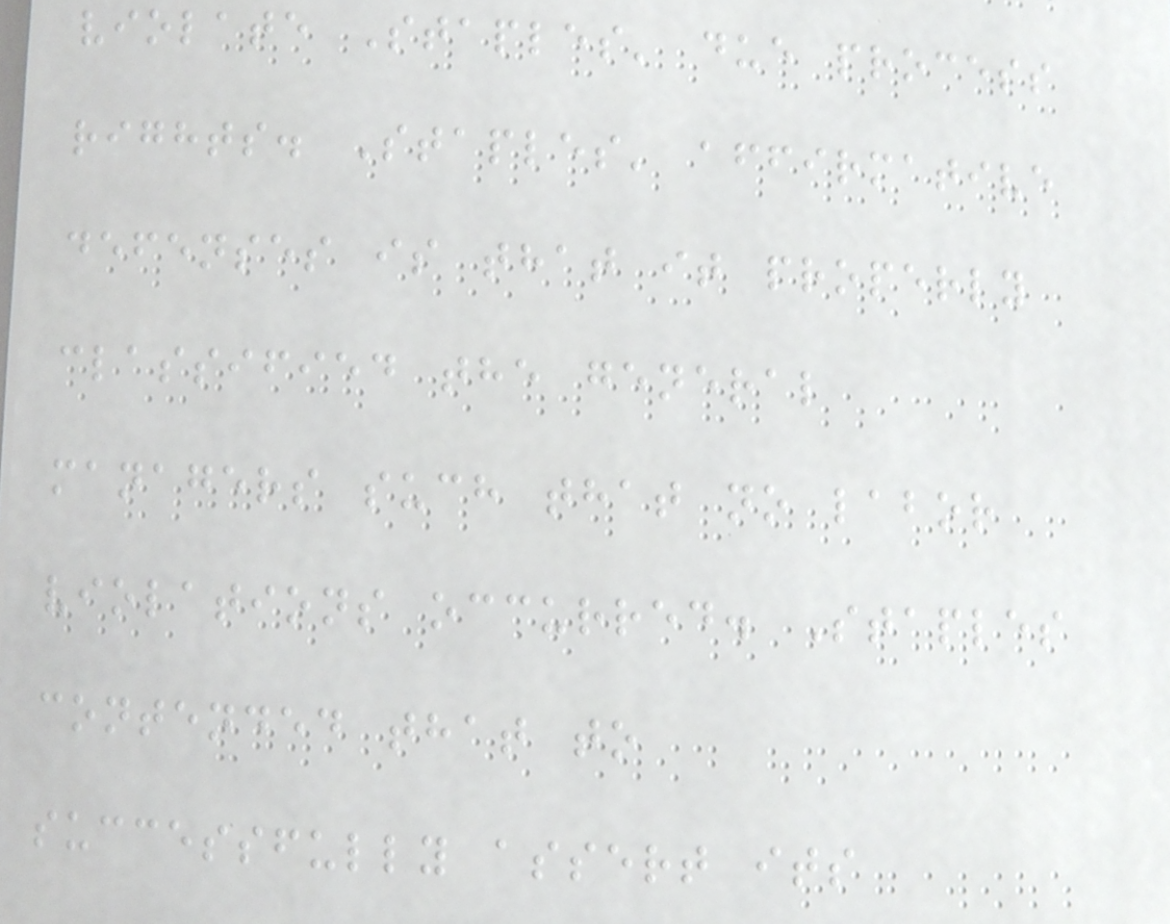violate Staples' due process
rights. Staples' affirmative
defenses is that it properly
classified the general
managers such that no labor
violations occurred. Staples
contended that to
successfully assert its
